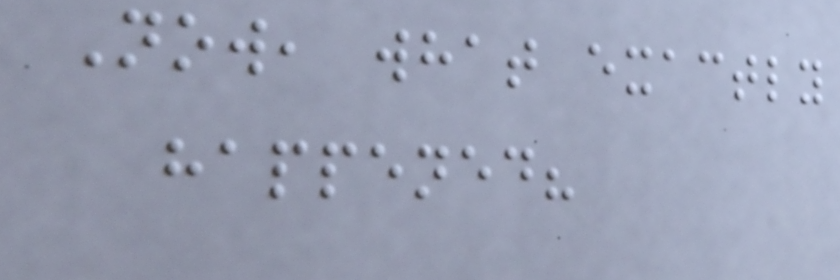Now, what exactly
happened?
